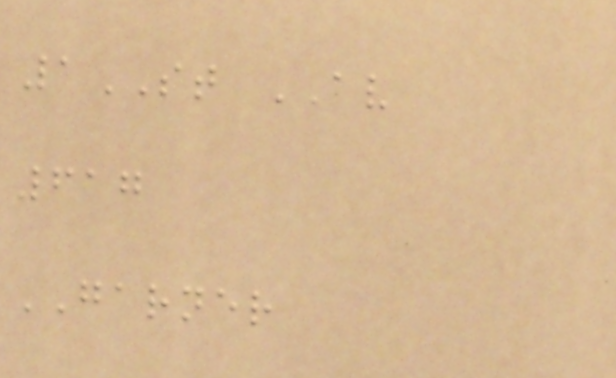1ST AV
617
GARNER
